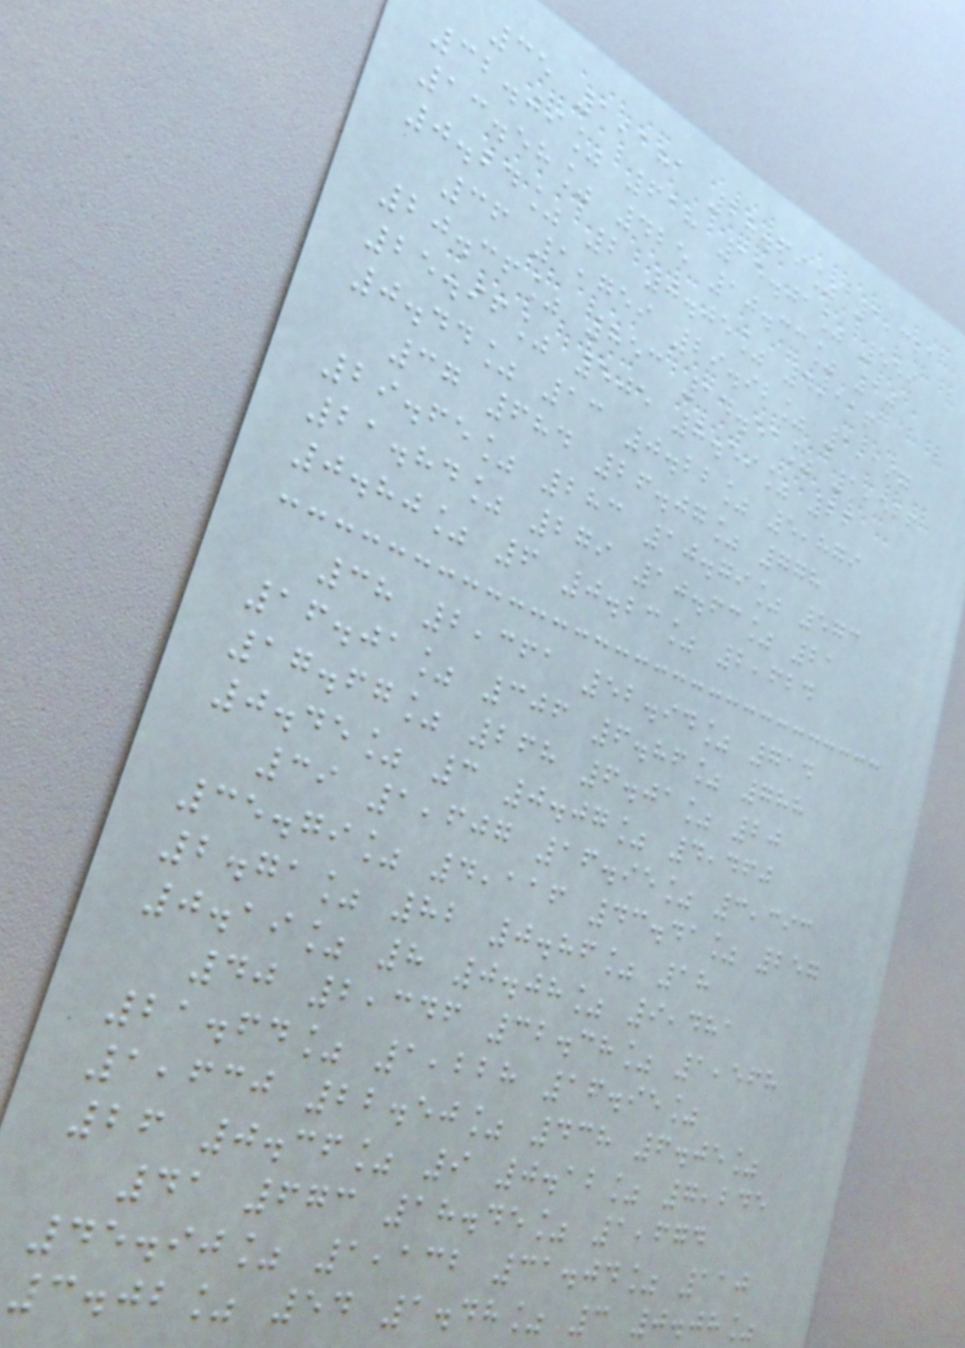35 1,181 28.69% 1,321
32.09% 618 15.01% 559
13.58% 425 10.33% 10
0.24% 2 0.05% 4,116
36 1,759 29.92% 1,197
20.36% 853 14.51% 1,526
25.96% 505 8.59% 26
0.44% 13 0.22% 5,879
37 684 26.07% 778
29.65% 283 10.79% 573
21.84% 279 10.63% 21
0.80% 6 0.23% 2,624
38 2,361 52.94% 714
16.01% 306 6.86% 788
17.67% 268 6.01% 20
0.45% 3 0.07% 4,460
39 1,607 16.95% 3,393
35.79% 4,116 43.41% 257
2.71% 82 0.86% 18
0.19% 8 0.08% 9,481
40 2,346 32.38% 1,568
21.64% 1,228 16.95%
1,630 22.50% 438 6.05%
26 0.36% 9 0.12% 7,245
41 673 18.45% 1,674
45.90% 1,132 31.04% 110
3.02% 54 1.48% 3 0.08%
